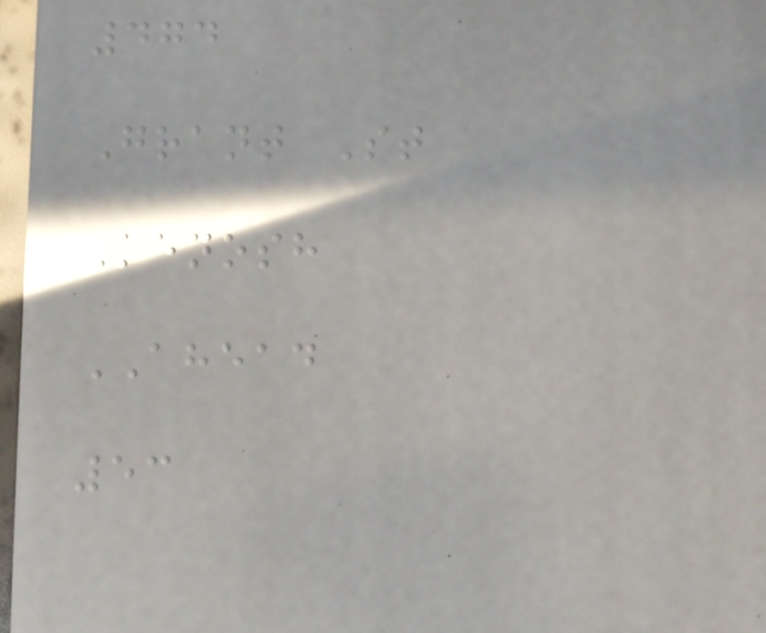474
Grant St
Kenosh
AHEAD
53
